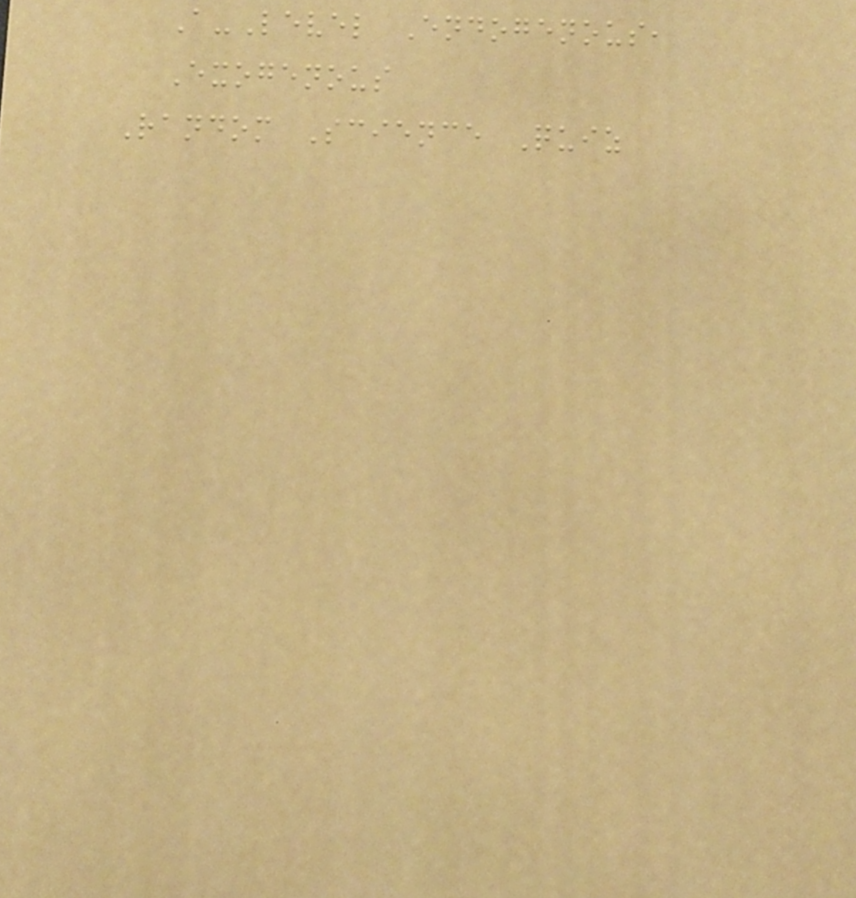A-Level Endogenous,
Exogenous
Random Science Quiz
